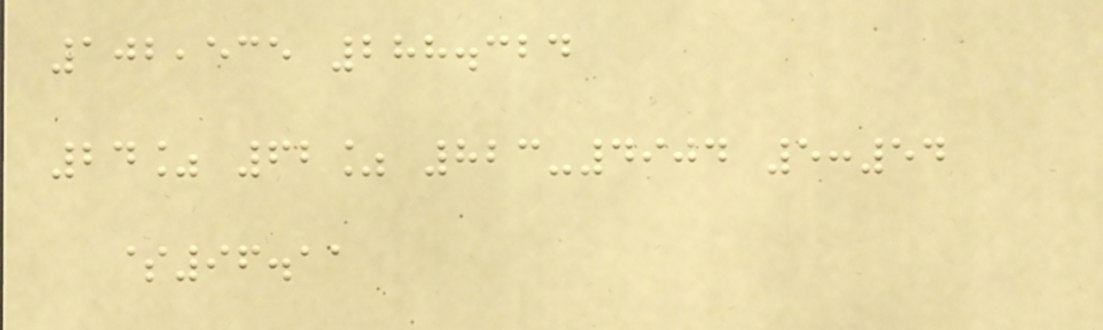102,535 288.324
24% 62% 823-4904 5:54
$96.11
